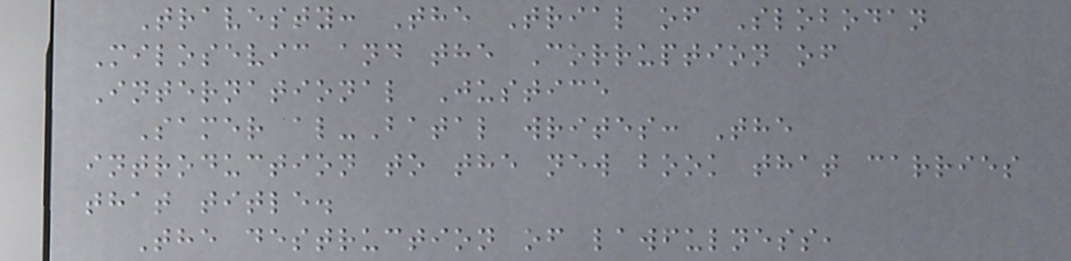Travesty: The Trial of Slobodan
Milosevic and the Corruption of
International Justice
Samer al-Batal writes: The
introduction to the new book that carries
that title.
The destruction of lawfulness,
